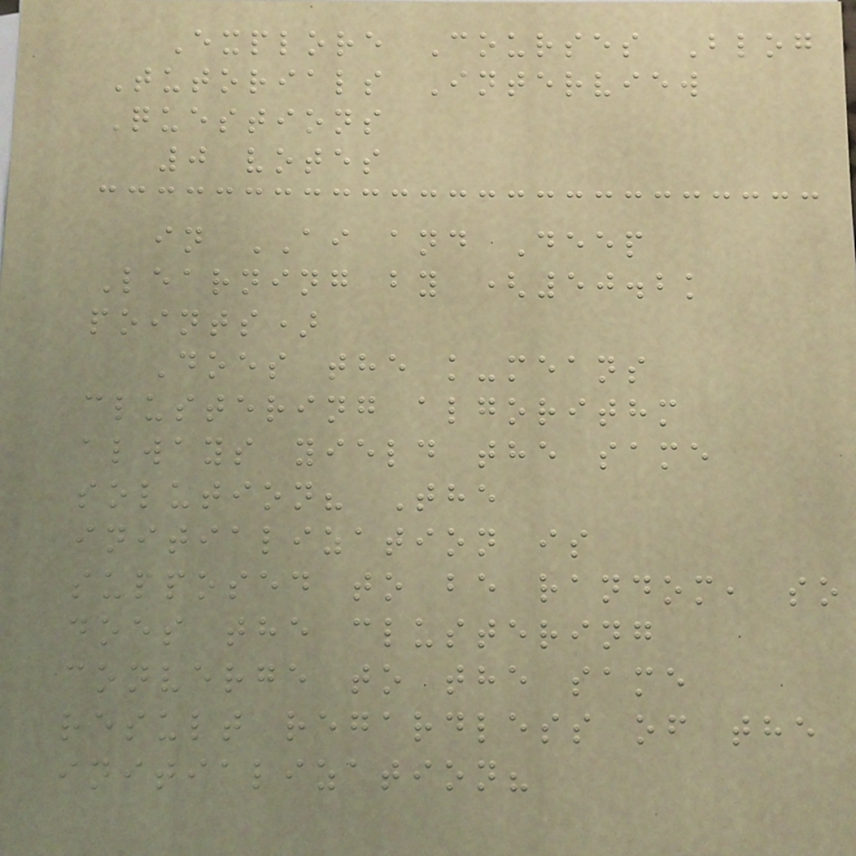Explore Courses Blog
Tutorials Interview
Questions
0 votes
in AI and Deep
Learning by (50.2k
points)
Does the k-means
clustering algorithm
always yield the same
solution? The
initialization is
supposed to be random, so
does the clustering
converge to the same
result regardless of the
initialization?
